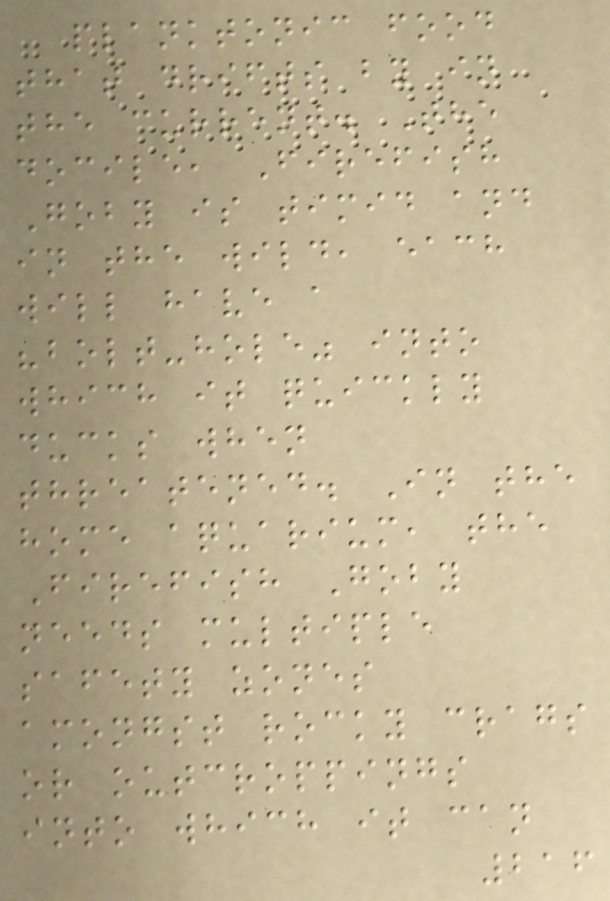planktonic food
that drifts by in
the current. The
docile, Firefish
Goby is timid and
in the wild, each
will have a
"bolt-hole" into
which it quickly
ducks when
threatened. In the
home aquarium, the
Firefish Goby
needs multiple
safety zones
amongst rocky crags
or outcroppings
into which it can
216
